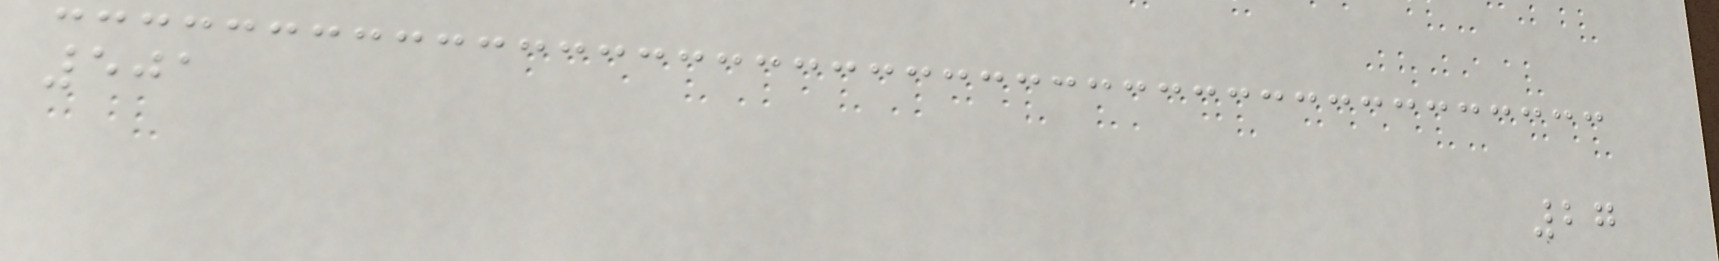501
27
